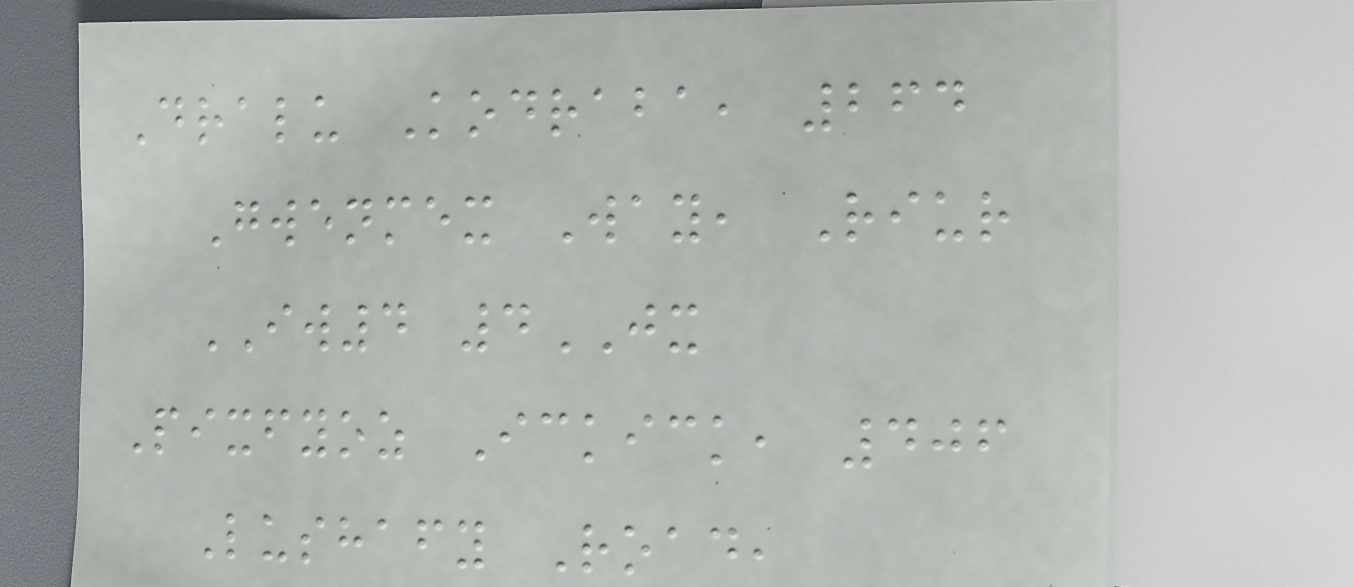Dralu Kodraba, 264
Gwenmex Way, Riur
IW4 4JX
Pixfyoz Ickick, 406
Lushafy Road,
